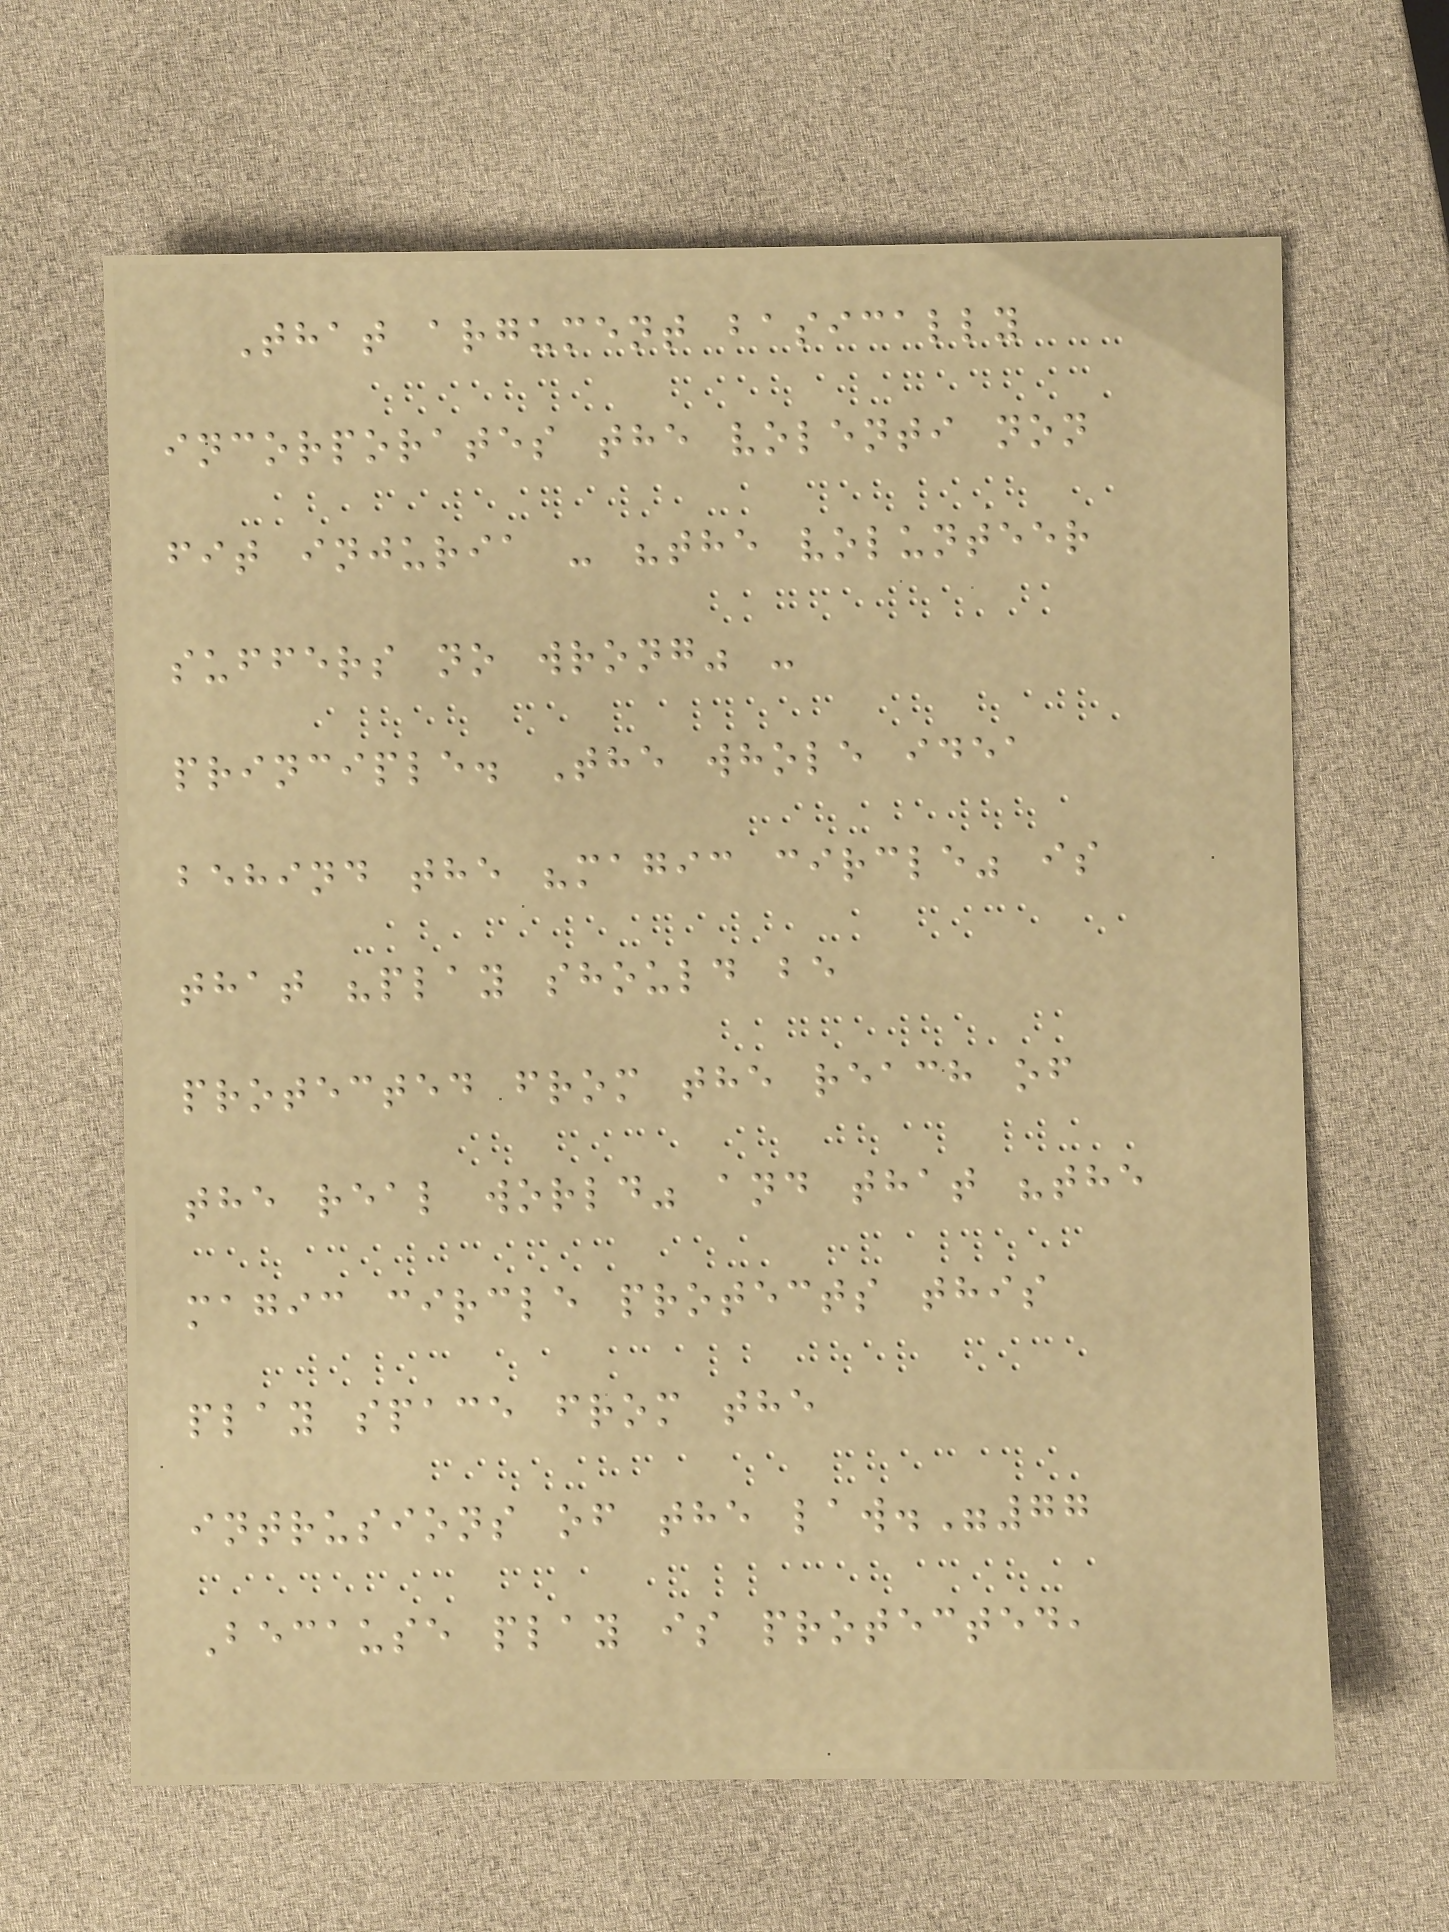That argument basically
incorporates the volenti non
fit injuria - "the volunteer
suffers no wrong" -
principle. The whole idea
behind the "magic circle" is
that "play should be
protected from the reach of
the real world" and that "the
magic circle protects this
play space from the
intrusions of the law."77
Because play is protected,
